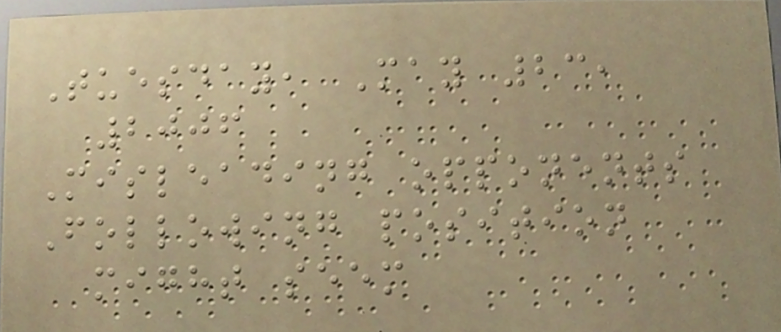Tuesday, May 23,
2006
Misleading opponents
Following position
might seem
